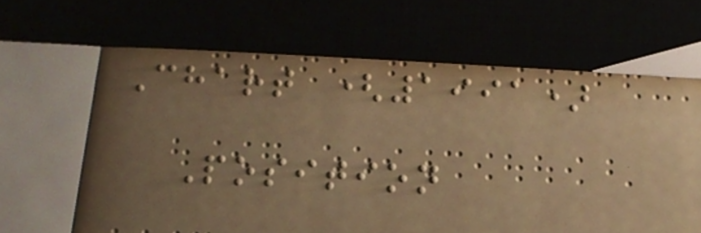Chart (1991)
Position
